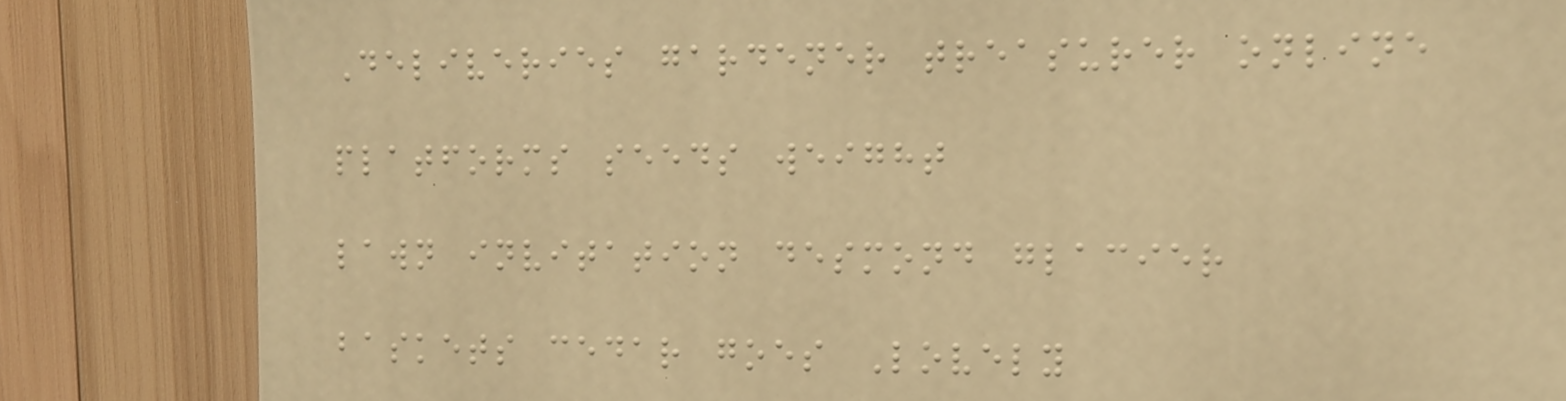Deliveries gardener treasurer online
platforms seeds weight
lawn invitation desmond glacier
baskets cedar goes Lovely
